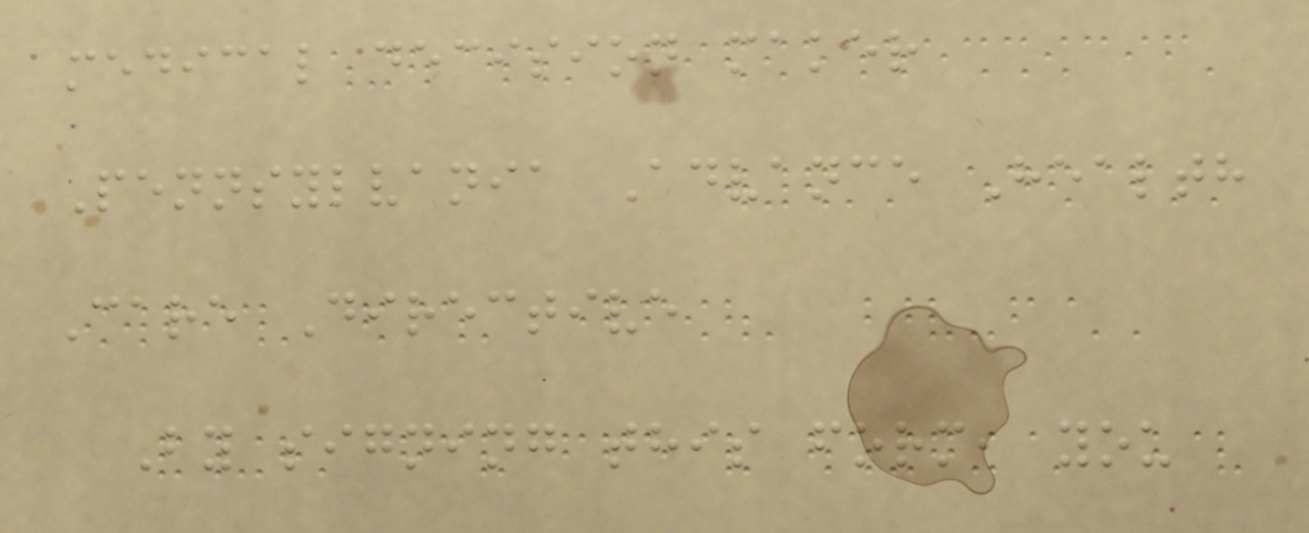medical decision maker
Pennsylvania Advance Health
Care Directive
By signing this form, you
